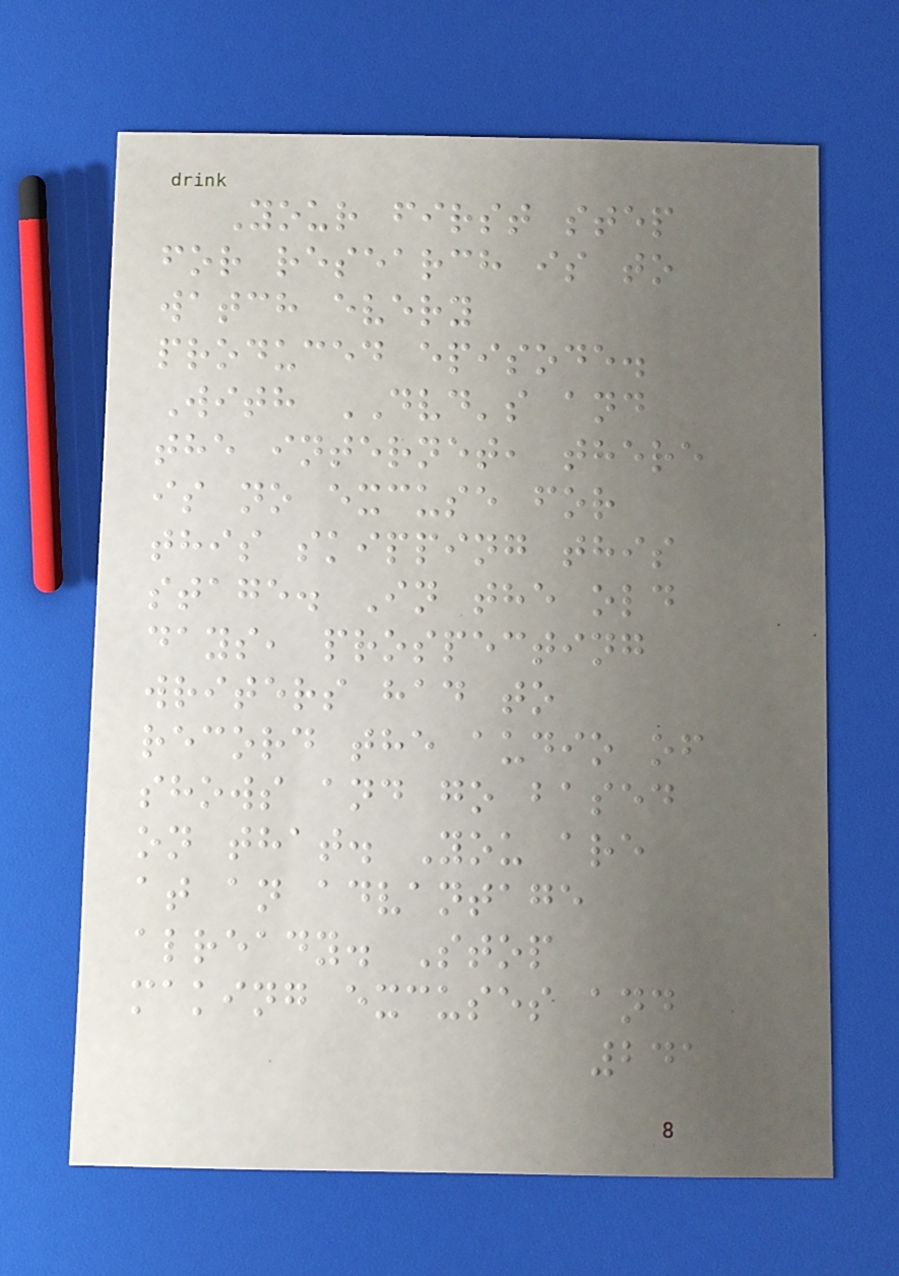Your first step
for research is to
watch every
produced episode.
With DVD's and
the internet, there
is no excuse for
this skipping this
stage. In the old
days, prospecting
writers had to
record the audio of
shows and go based
on that. You are
at an advantage
already. Stop
making excuses and
241
